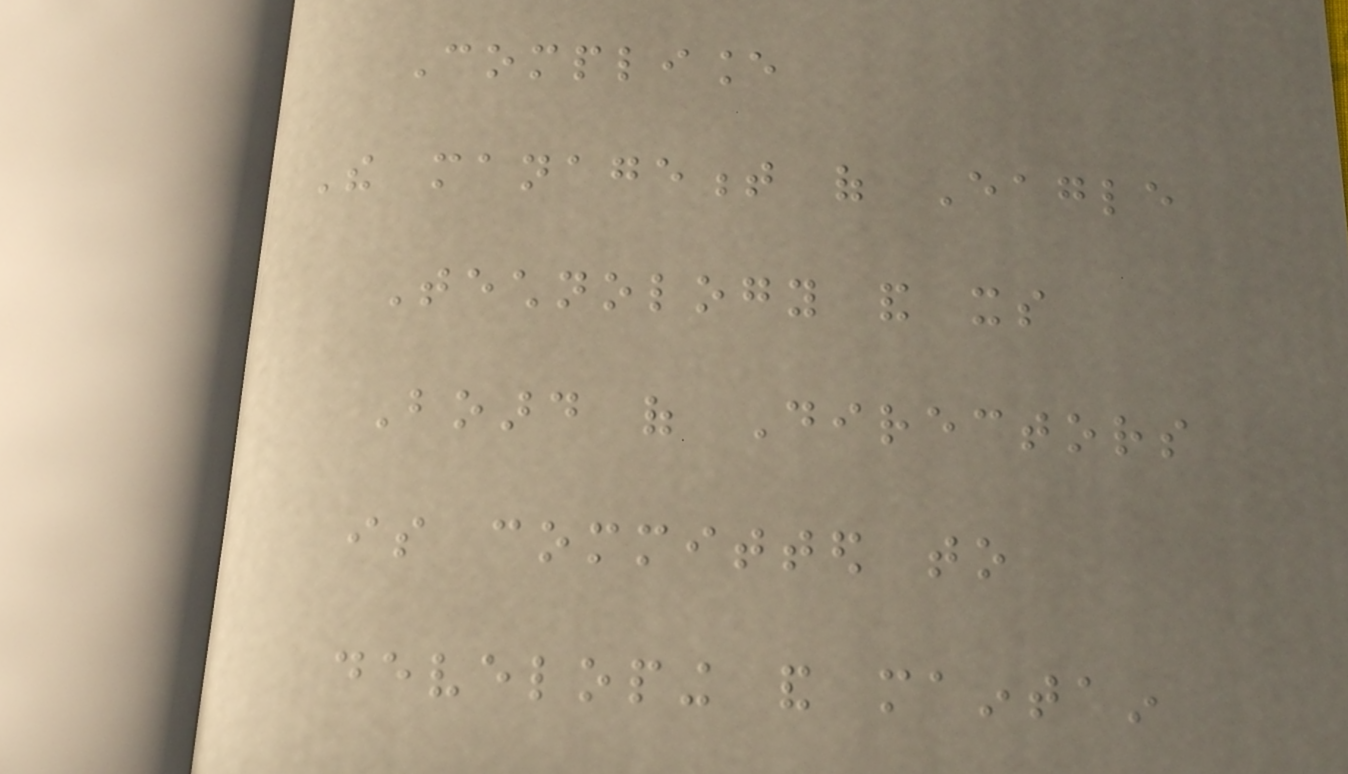Compliance
The management of Eagle
Technology and its
Board of Directors
is committed to
developing and maintain
